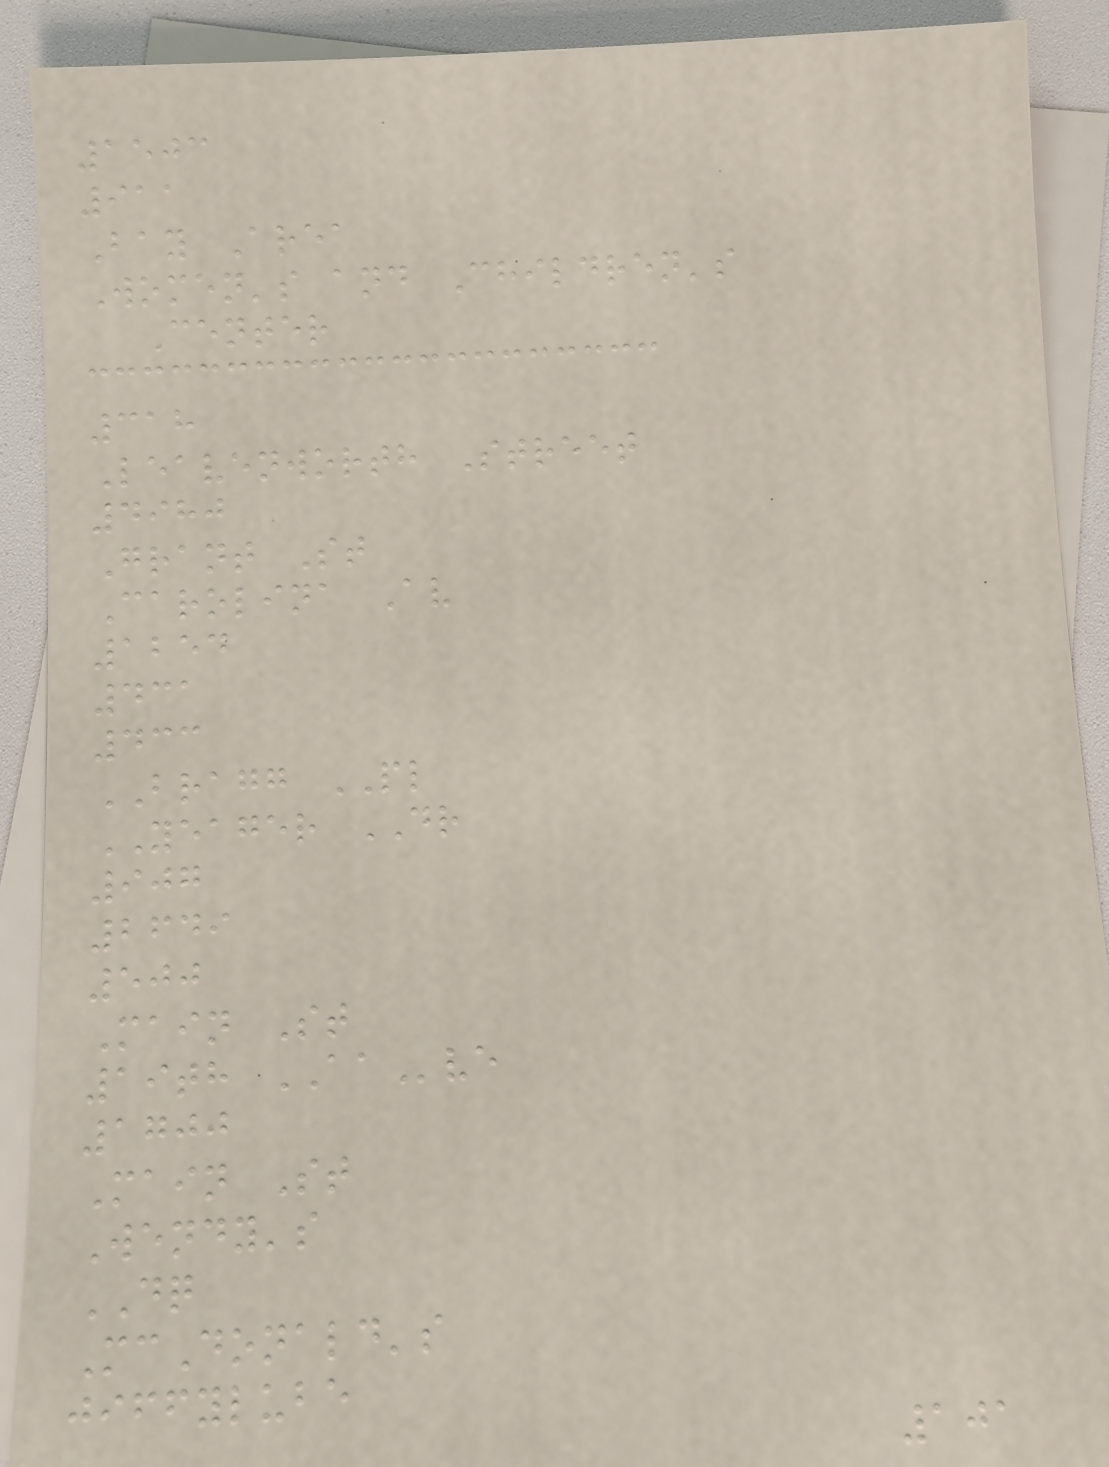1503
911
Bay Area
Women's and Children's
Center
318
Leavenworth Street
4980
Grant St
Carolina Av
1254
431
433
BRAGG PL
YEAGER DR
907
2649
500
Main St
19th AAve
1700
Main St
Wendy's
DQ
McDonald's
jiffylube
101
